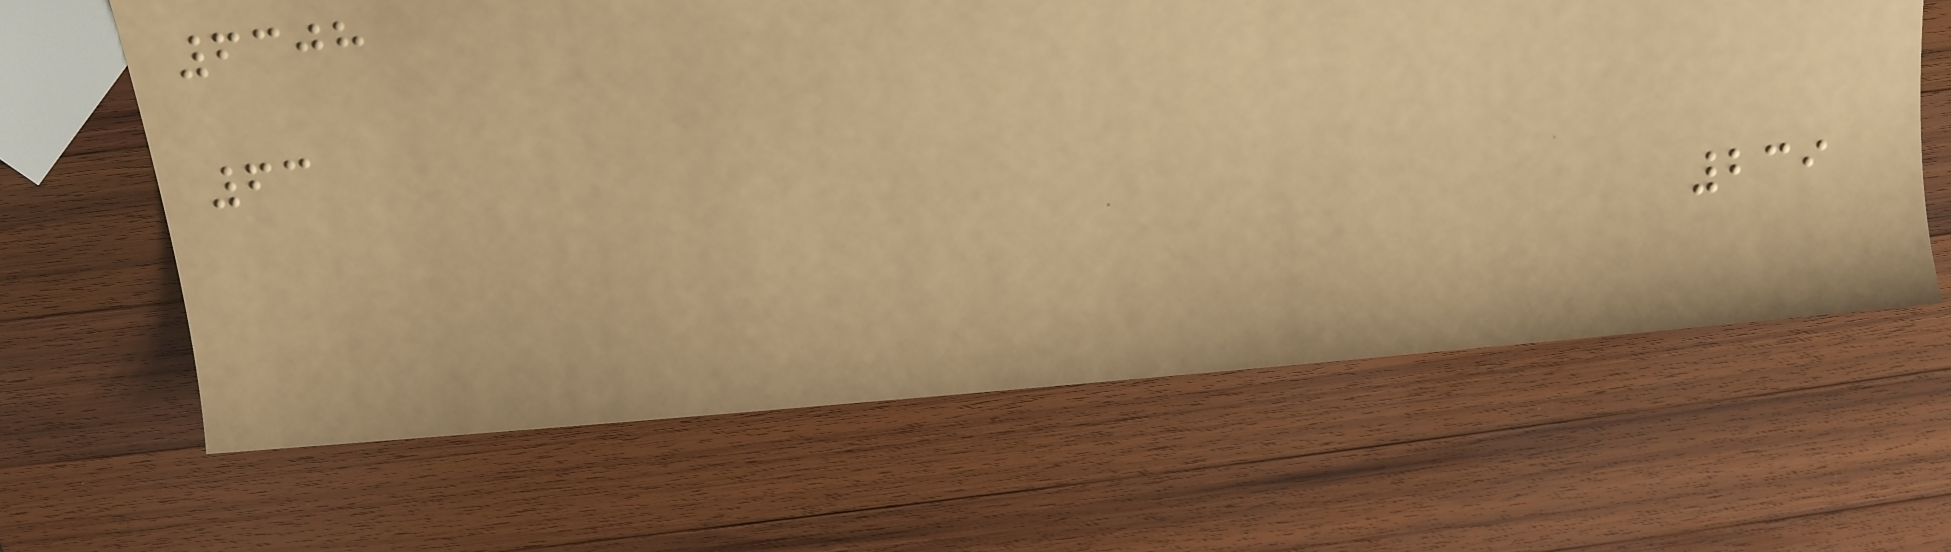6308
63
239
